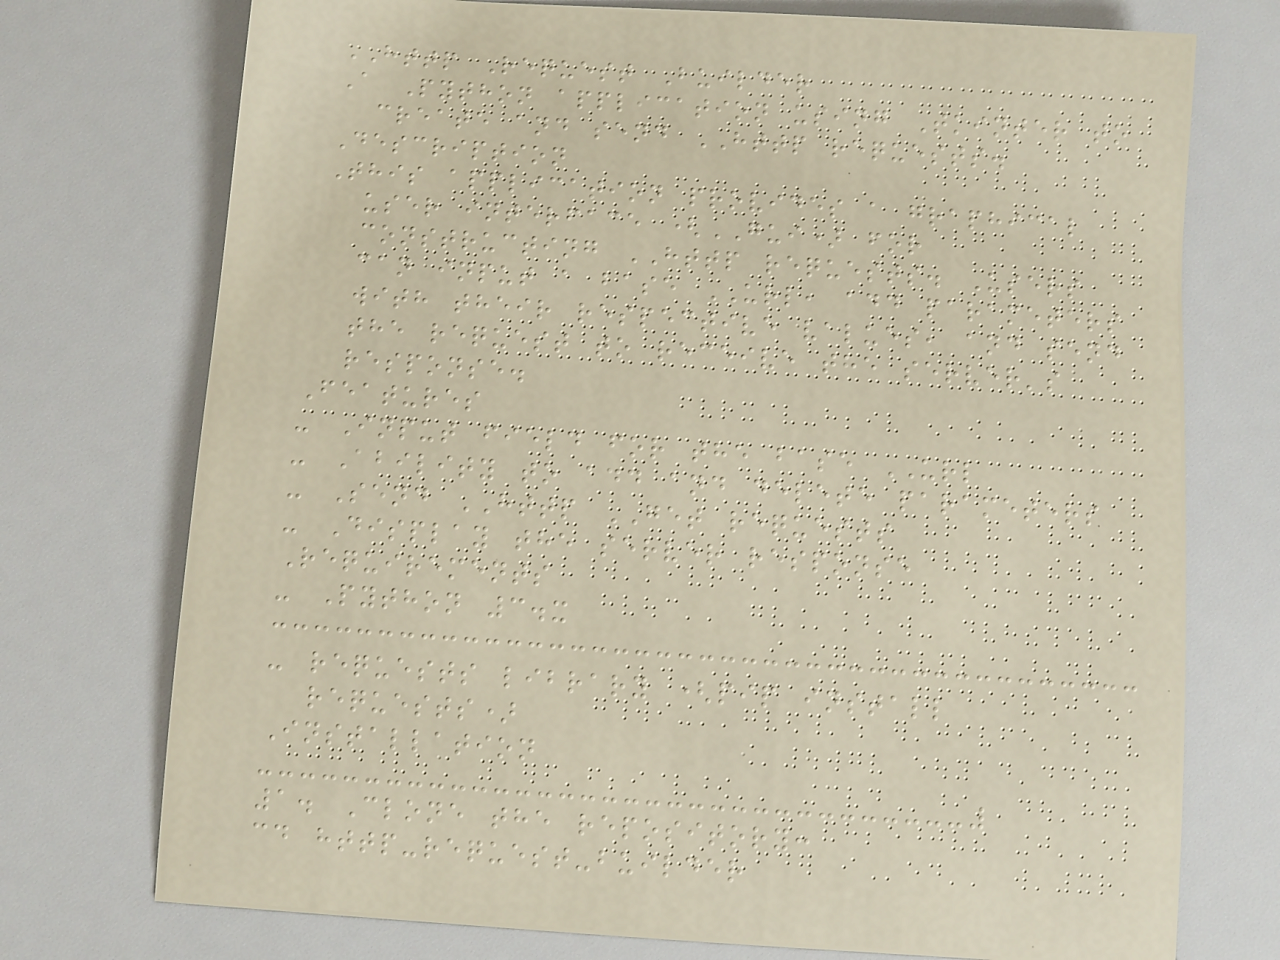HTTP Request Builder
A Python application using Tkinter to
create and send HTTP requests.
Description
This application provides a graphical
user interface (GUI) for
constructing HTTP requests. Users
can input a base URL, add parameters
with their respective values, and send
the request to receive the server's
response.
Features
- Input field for the base URL
- Ability to add and delete parameters
- Send HTTP GET requests
- Display the server response
Requirements
- Python 3.x
- requests library (pip install
requests)
Installation
1. Clone the repository:
cd http-request-builder
